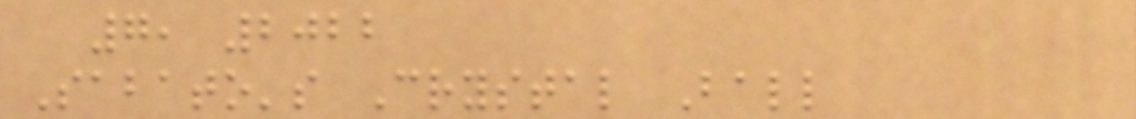7, 2022
Sabato's Crystal Ball
